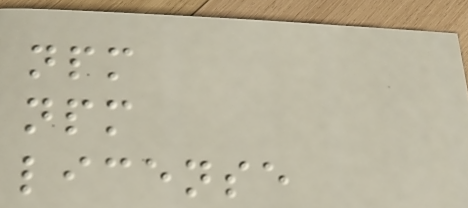npm
npm
license
